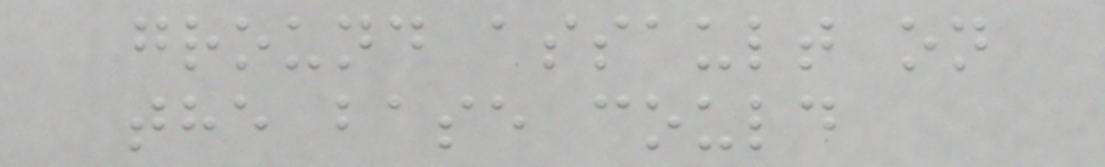ground assault on
the base could
